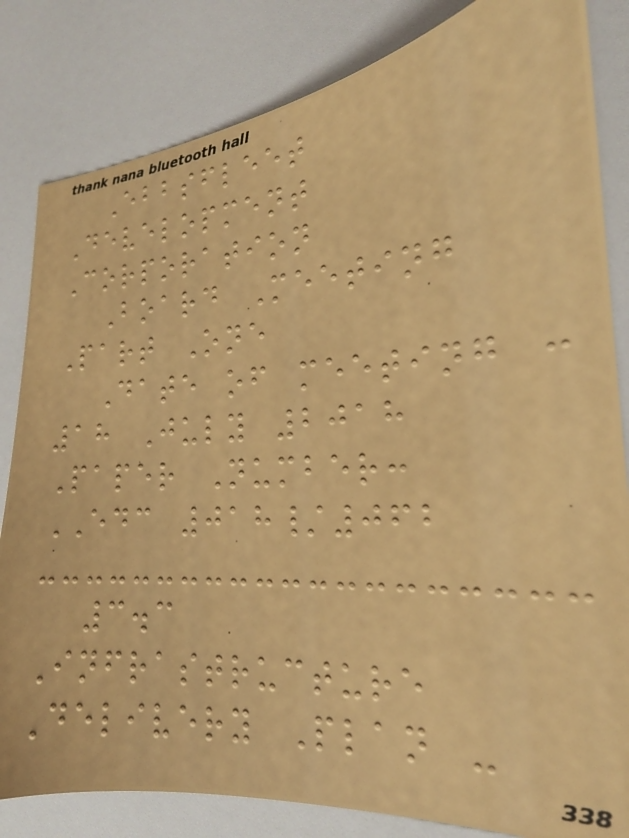Ebbsfleet
Development
Corporation
Board Meeting
Part One
Date of meeting :
18 July 2018
Paper Number:
EDC 018/062
3.3
Infrastructure
Delivery Plan -
